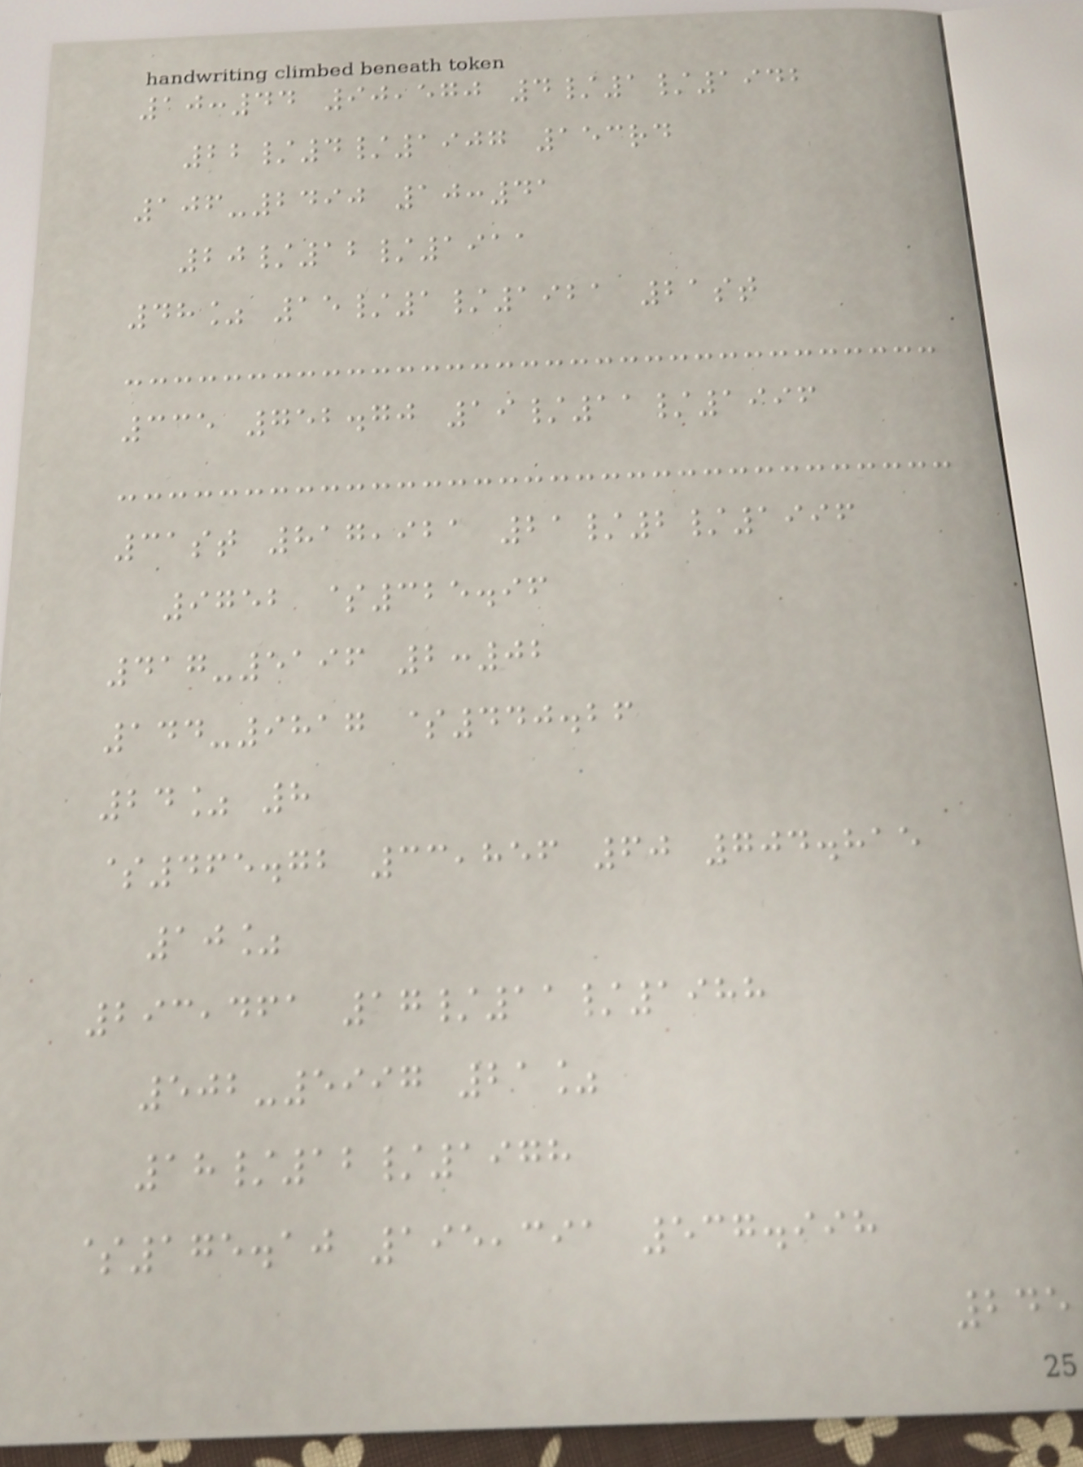10:44 90,570 4/1/1942
22/4/1907 153rd
106-2490 10:41
20/12/1911
48% 15/1/1921 21st
335 752.70 19/11/1996
31st 817,921 21/2/1996
9752 $325.96
417-5196 2:02
144-9817 $440.26
24% 8
$465.72 33,856 60 704.815
10%
293,461 17/11/1988
502-5997 21%
18/12/1978
$175.10 195,391 537.998
245
